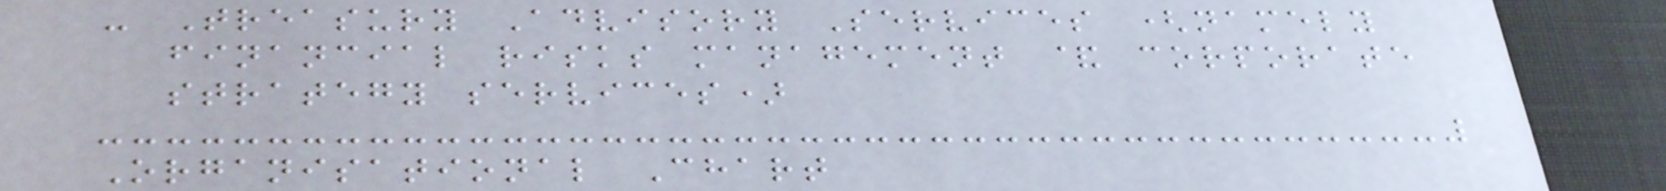- Treasury Advisory Services (namely
financial risks management & corporate
strategy services)
Organisational Chart
